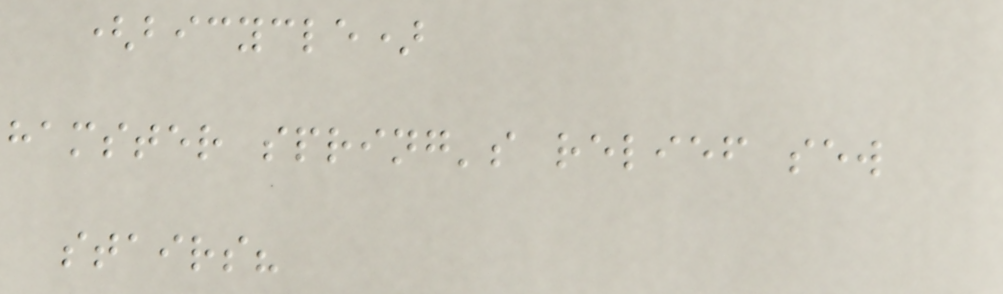(bicycle)
hamster spring's relief sew
stairs?
